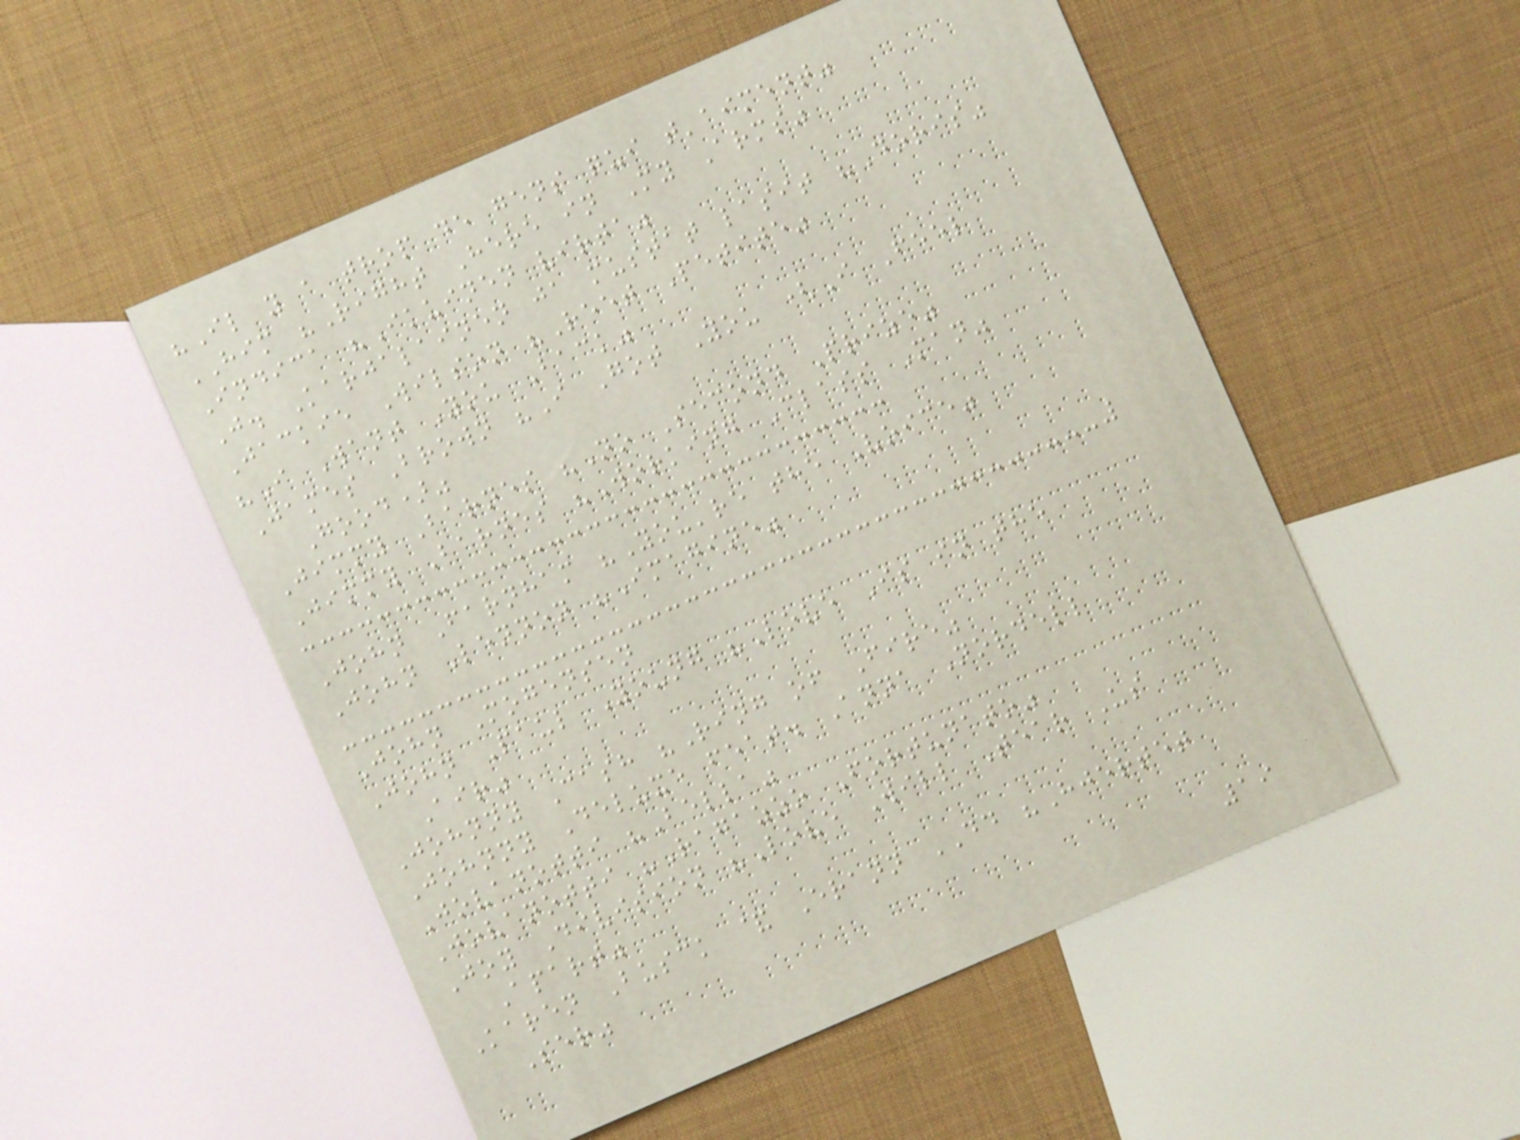"Il y a trop de gens qui t'aiment"
HIM "Right Here in My Arms"
Indica "Ikuinen virta"
J. Karjalainen ja mustat lasit "Doris"
Jackie Wilson "Reet Petite"
"I Want You Back"
James Brown "I Got You (I Feel
Good)"
Jimmy Barnes "No Second Prize"
Jimmy Barnes "Working Class Man"
John Farnham "You're the Voice"
John Lennon "Imagine"
John Mogensen
John Paul Young "Love Is in the
Air"
Johnny Cash "Ring of Fire"
Johnny Deluxe feat. Anna Nordell
Jovanotti "Bella"
Jovanotti "Ragazzo Fortunato"
Joy Division "Love Will Tear Us
Apart"
Karen Busck & Erann DD "Hjertet
Ser"
19
